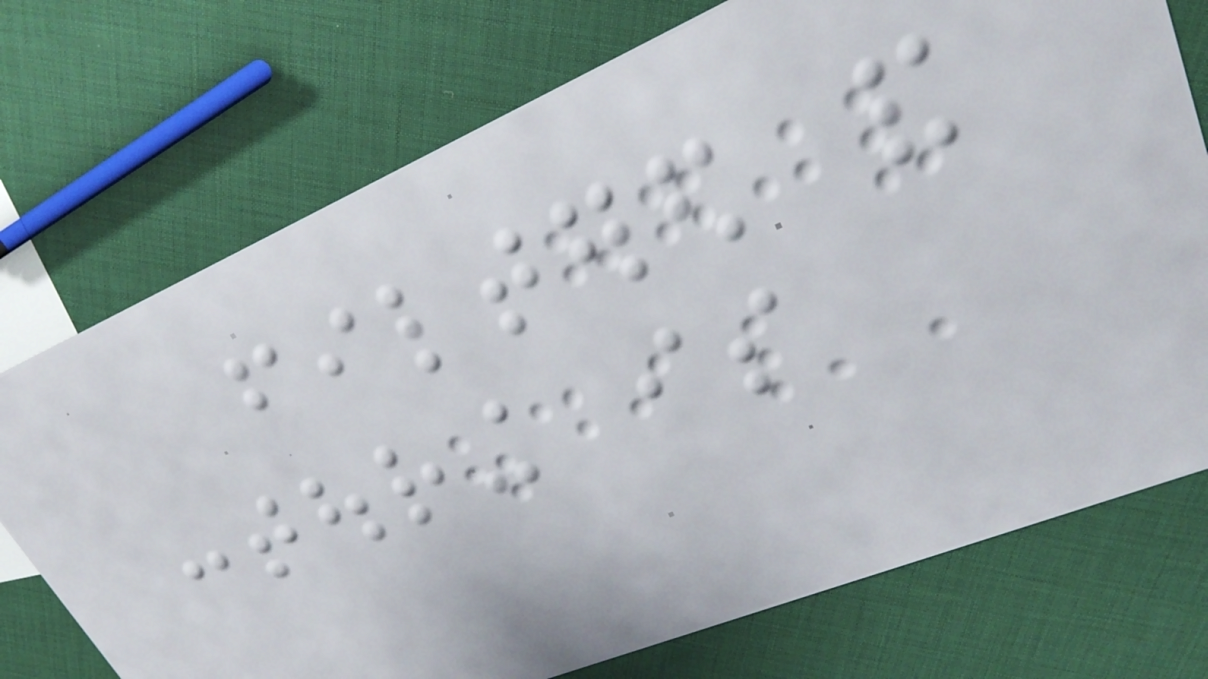filtered and
contouring is
